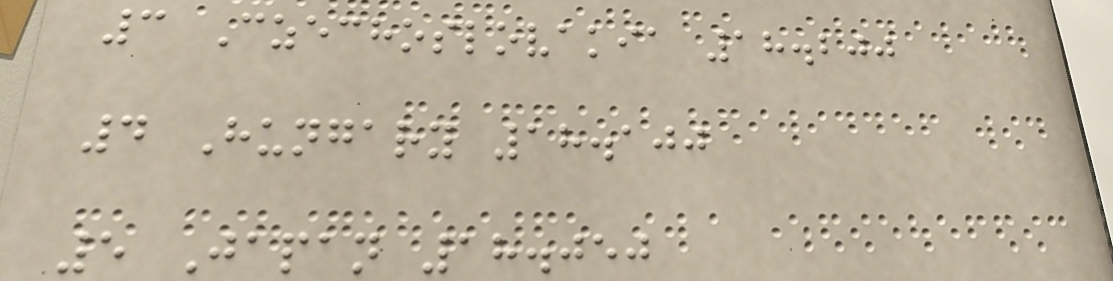3 Czechoslovakia 18.200
4 Hungary 18.100
5 Japan 18.050
